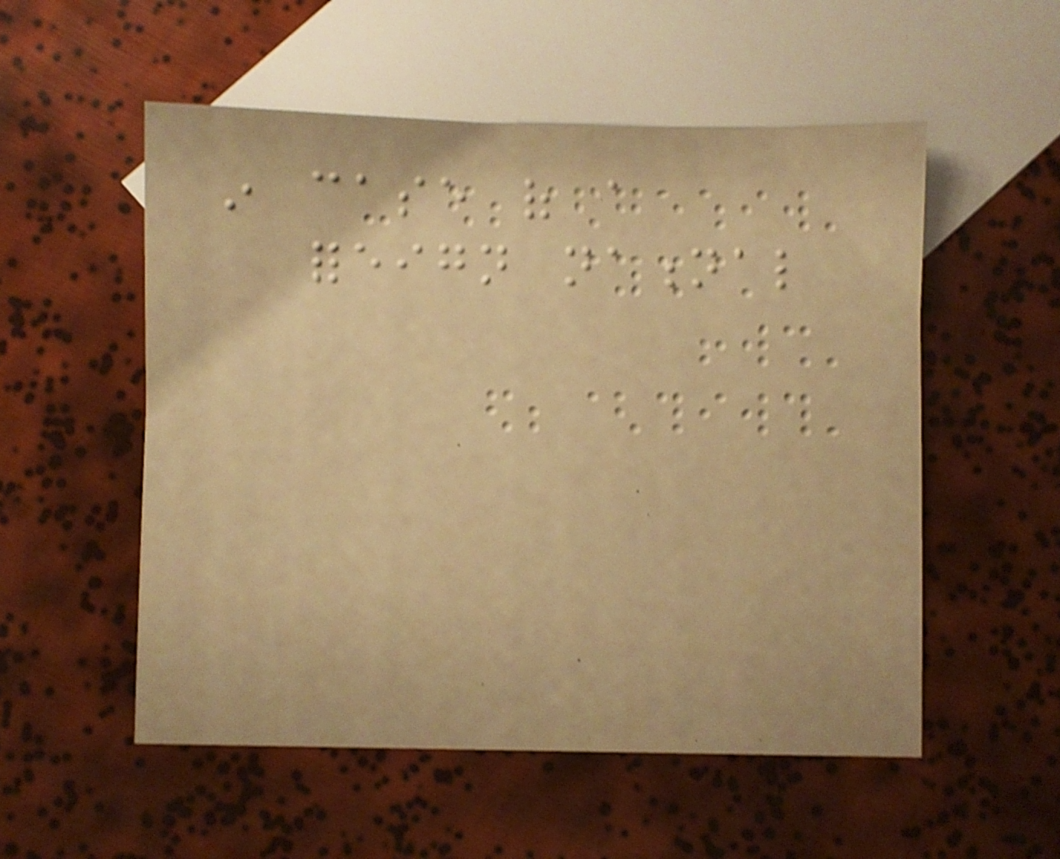in case of a
foreign national
